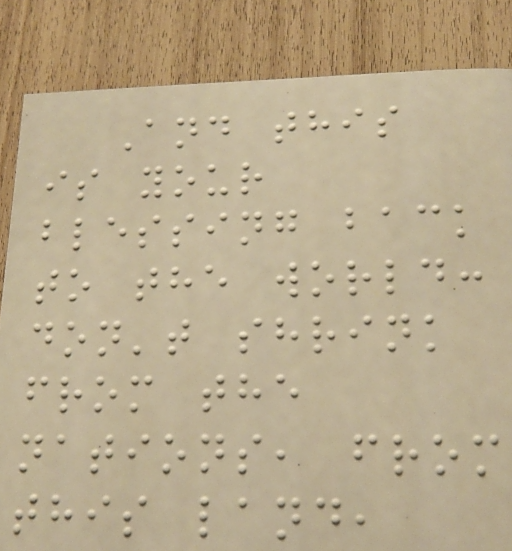And this
is your
blessing back
to the world:
don't shrink
from the
nations, from
this land,
